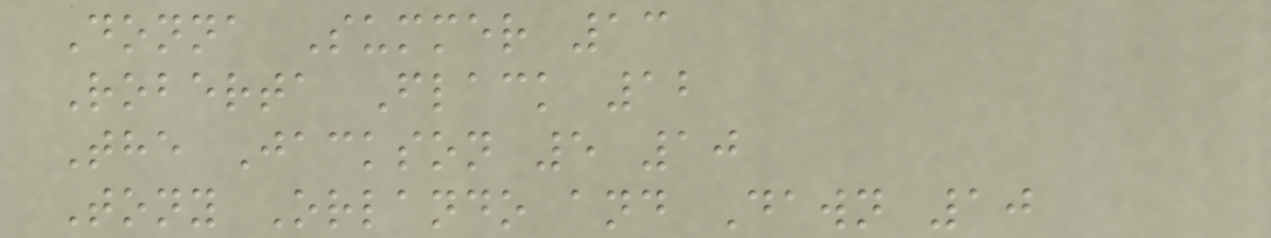Donna Summer 13
Roberta Flack 12
The Jackson 5 10
Tony Orlando and Dawn 10
